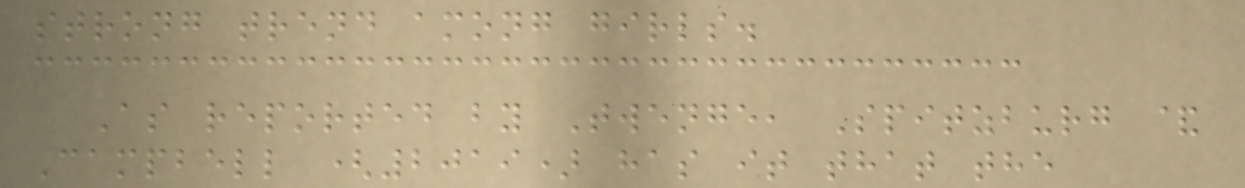strong trend among girls.
As reported by Twenge, Spitzburg &
Campbell (2019) has it that the
